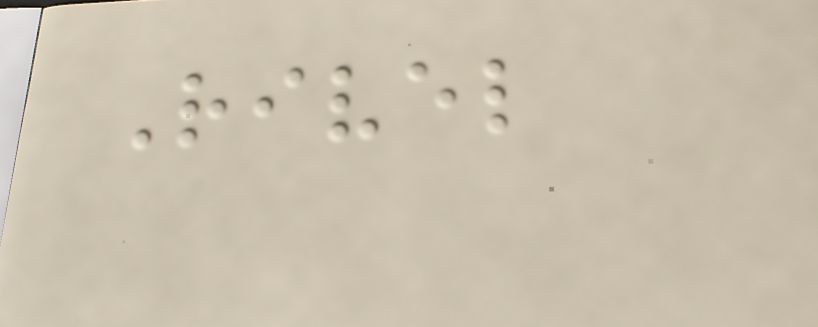Rivel
